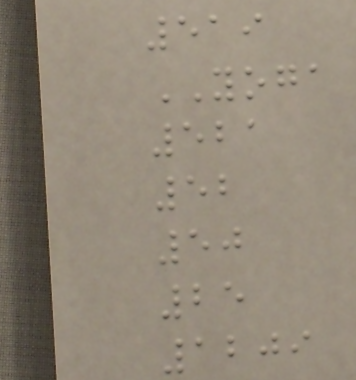519
YOGA
521
52
50
25
1209
